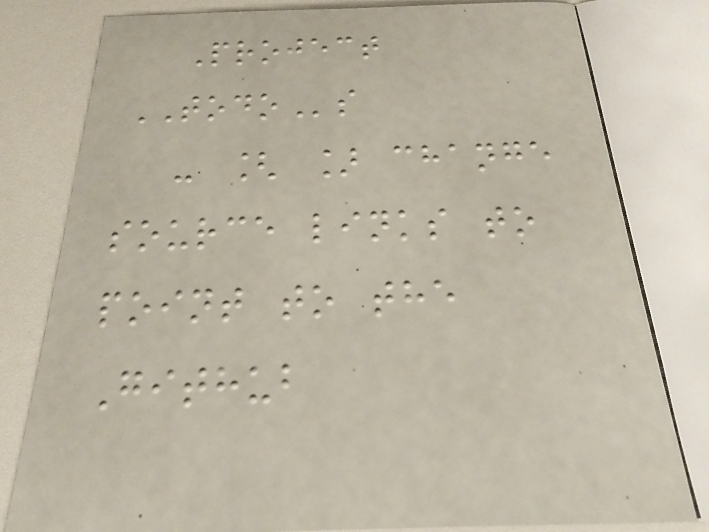Project
TODOs
- [ ] change
source links to
point to the
Github
